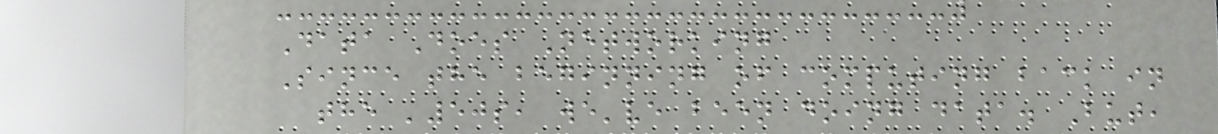Data Does Networking
Since the beginning of computing back in
the '50s, we've been doing data. But,
